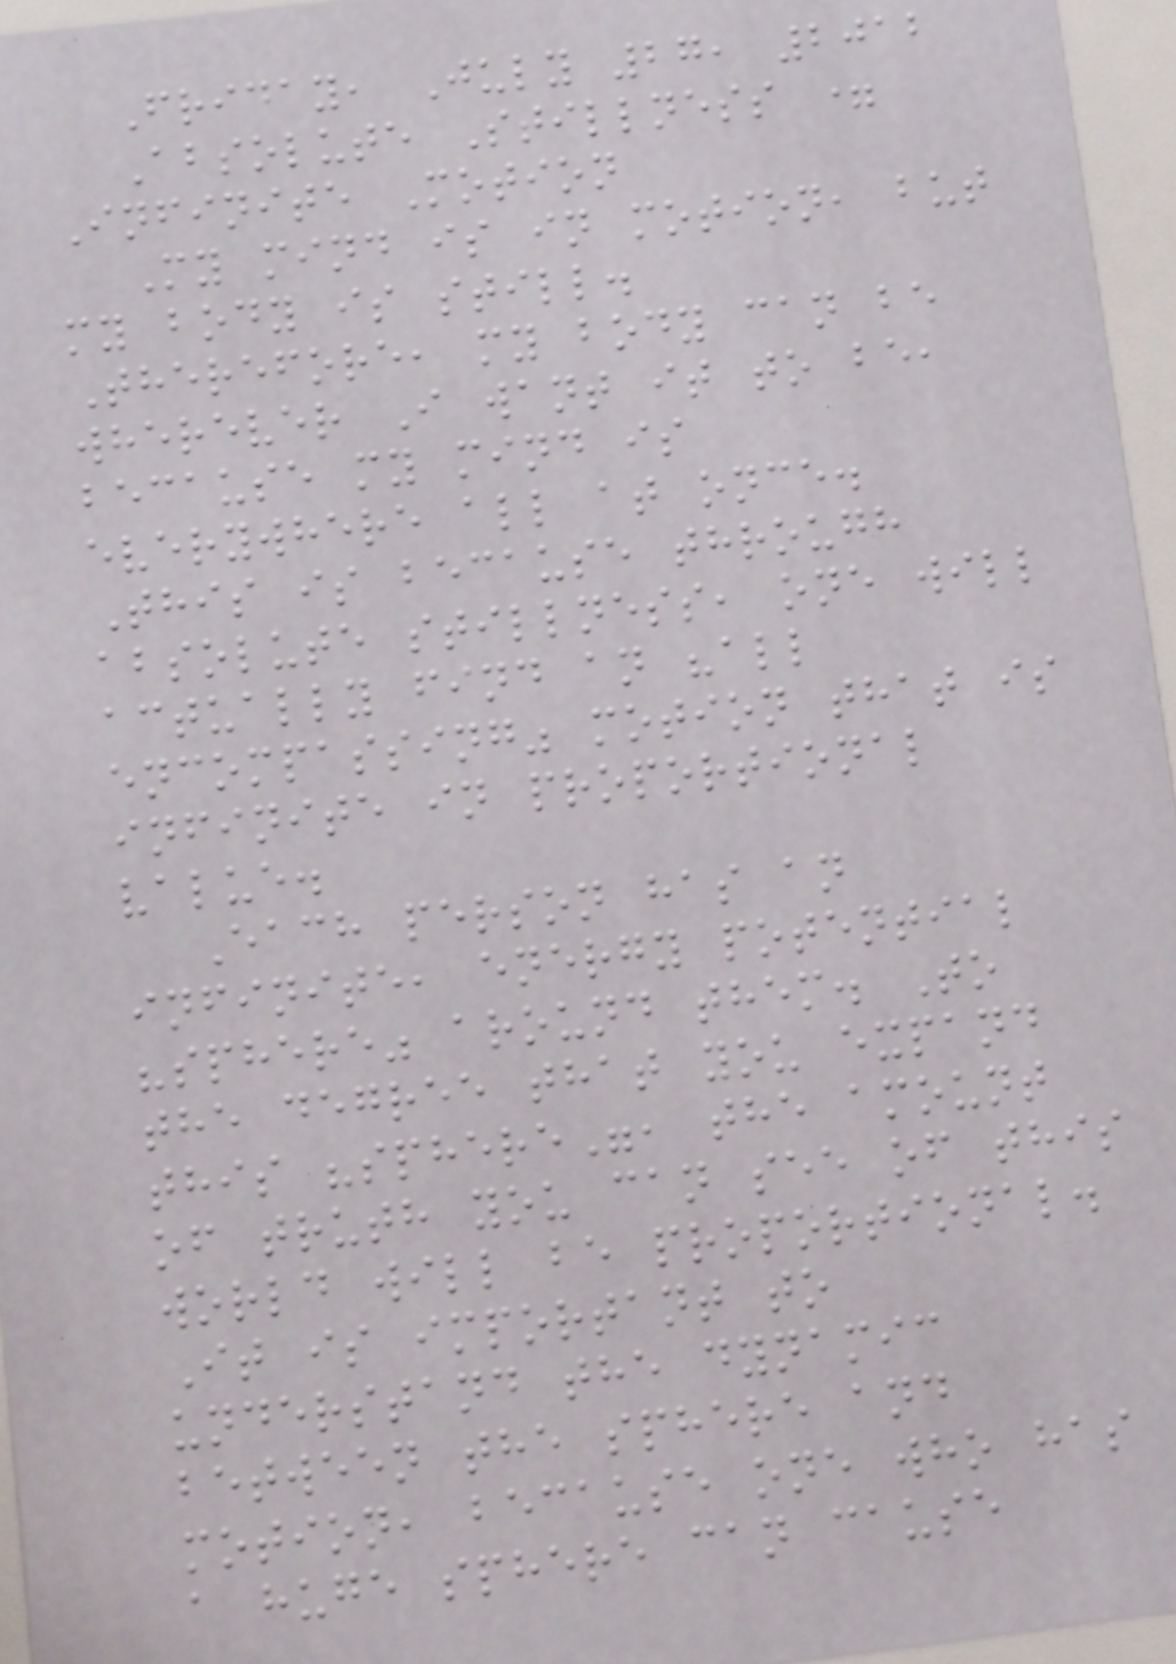Friday, July 27, 2012
Absolute Stillness =
Infinite Motion
My mind is in motion, but
my body is still.
Therefore, my body can be
wherever I want it to be,
because my mind is
everywhere all at once.
This is because through
absolute stillness, one will
actually find an "all
encompassing" motion that is
infinite in proportional
value.
Each person has an
infinite, energy potential
"sphere" around them. To
the degree that you expand
this "sphere", the amount
of truth you can see of this
world will be proportional.
It is important to
understand the dynamic
between the sphere and
motion, because one who has
a huge sphere can cause
